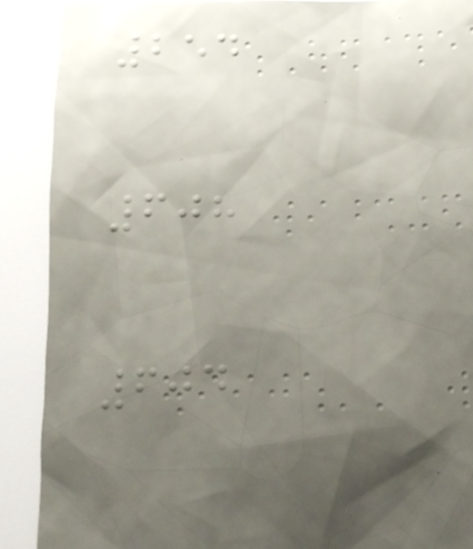254
608
604
